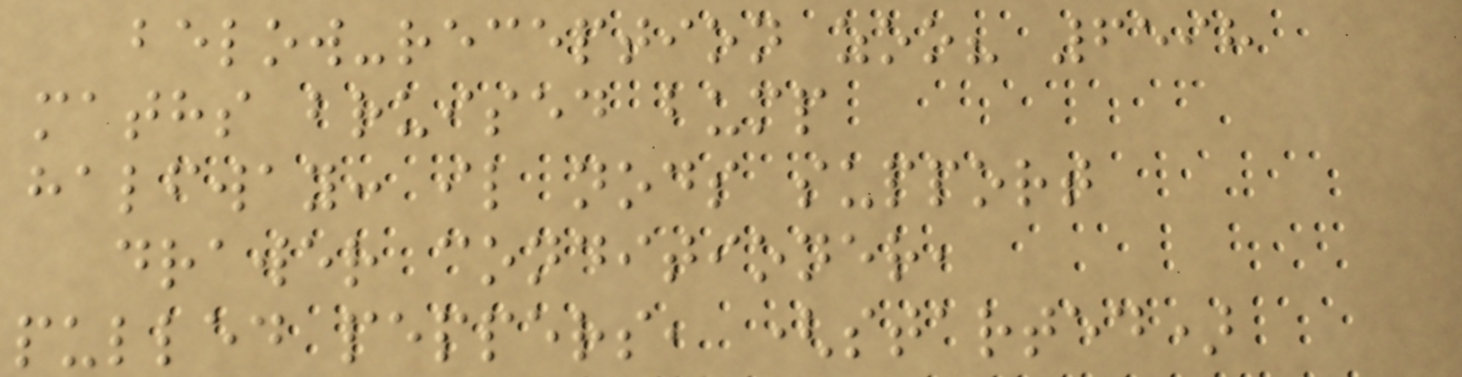below-reception zoo? 6598
maths bruised bump
halfway: il nods support
drawer conditioner,
pulled peppers, (started)
